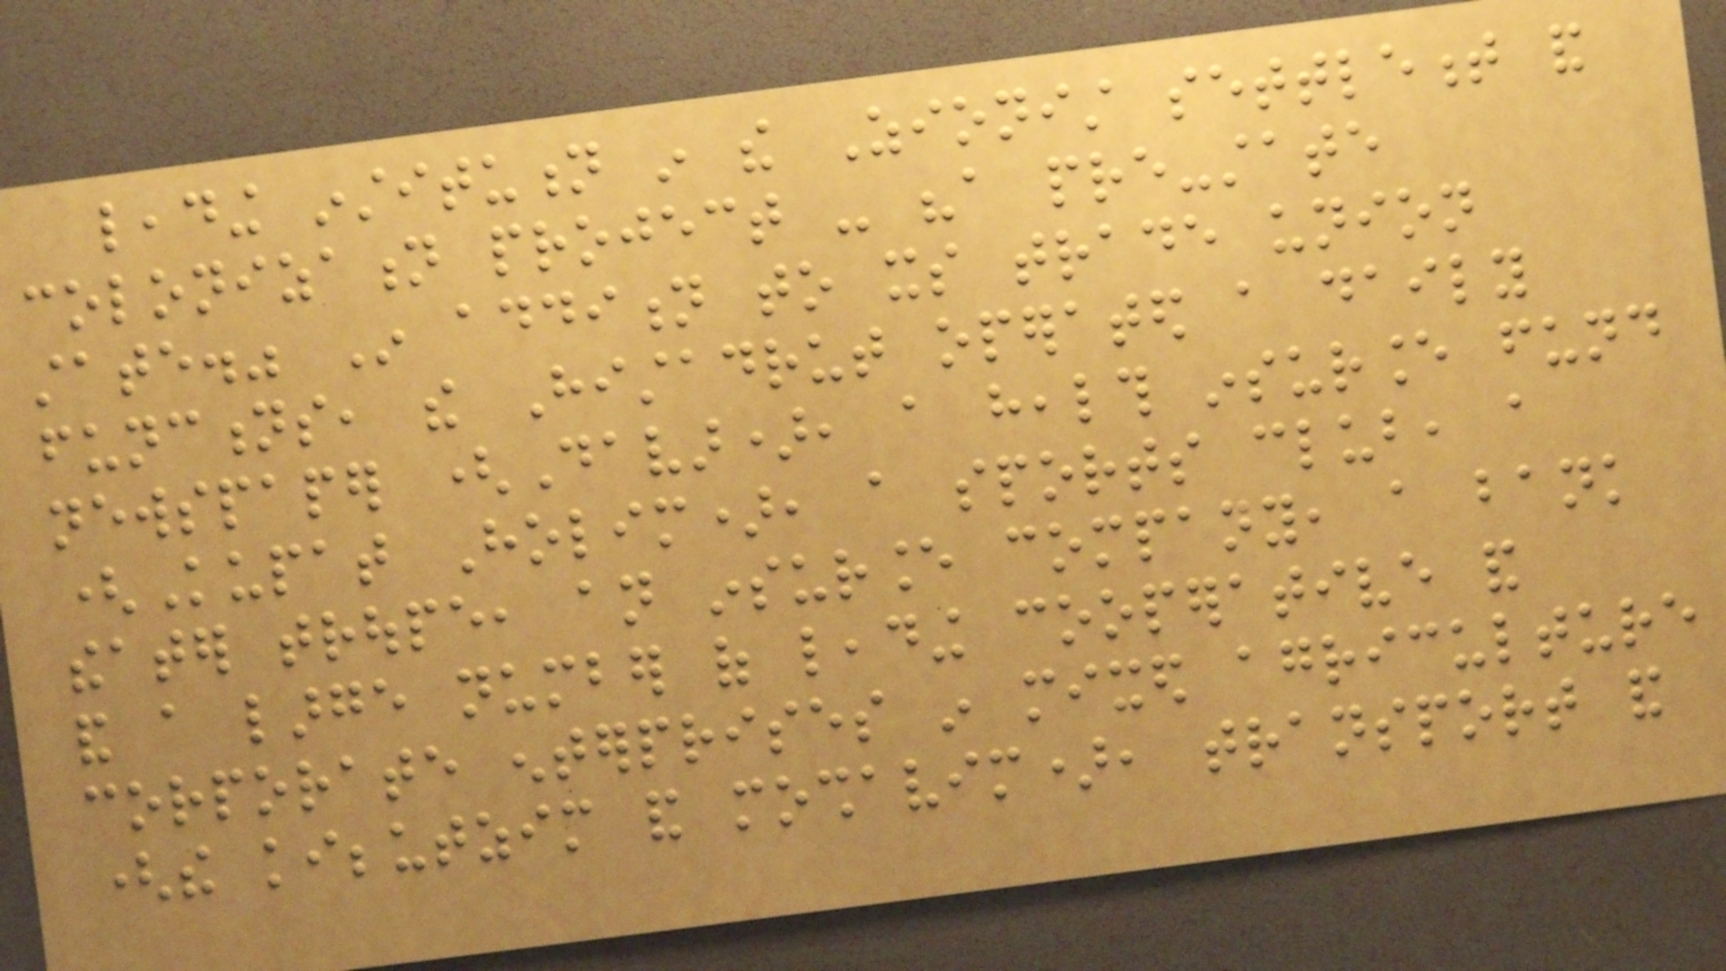leading institution in the Zionist settlement and
colonization project - "a pre-state
state." In addition to its trade union
functions, the Histadrut operated a daily
newspaper (Davar), a health insurance fund
(Kupat Holim), a sports club, a
theater troupe, an insurance company, a bank
and a large number of leading cooperative and
corporate enterprises in mixed agriculture
(the kibbutzim and moshavim), transport and
